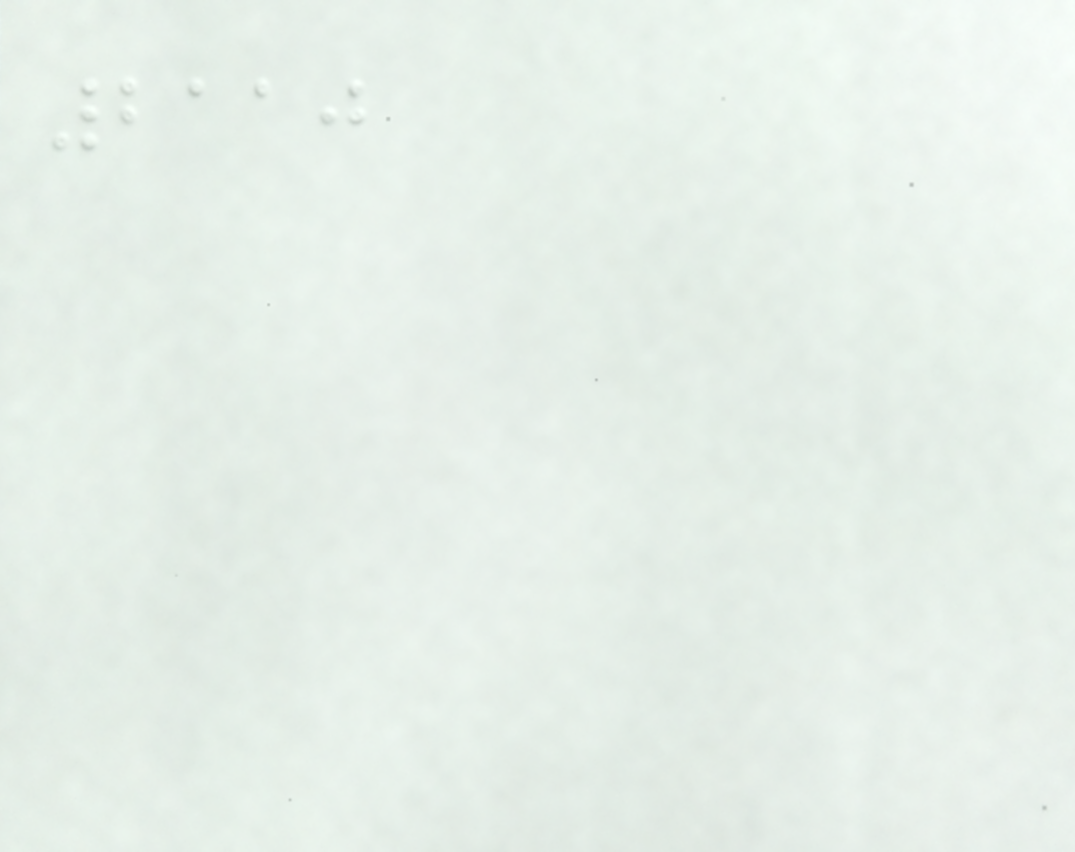2110
